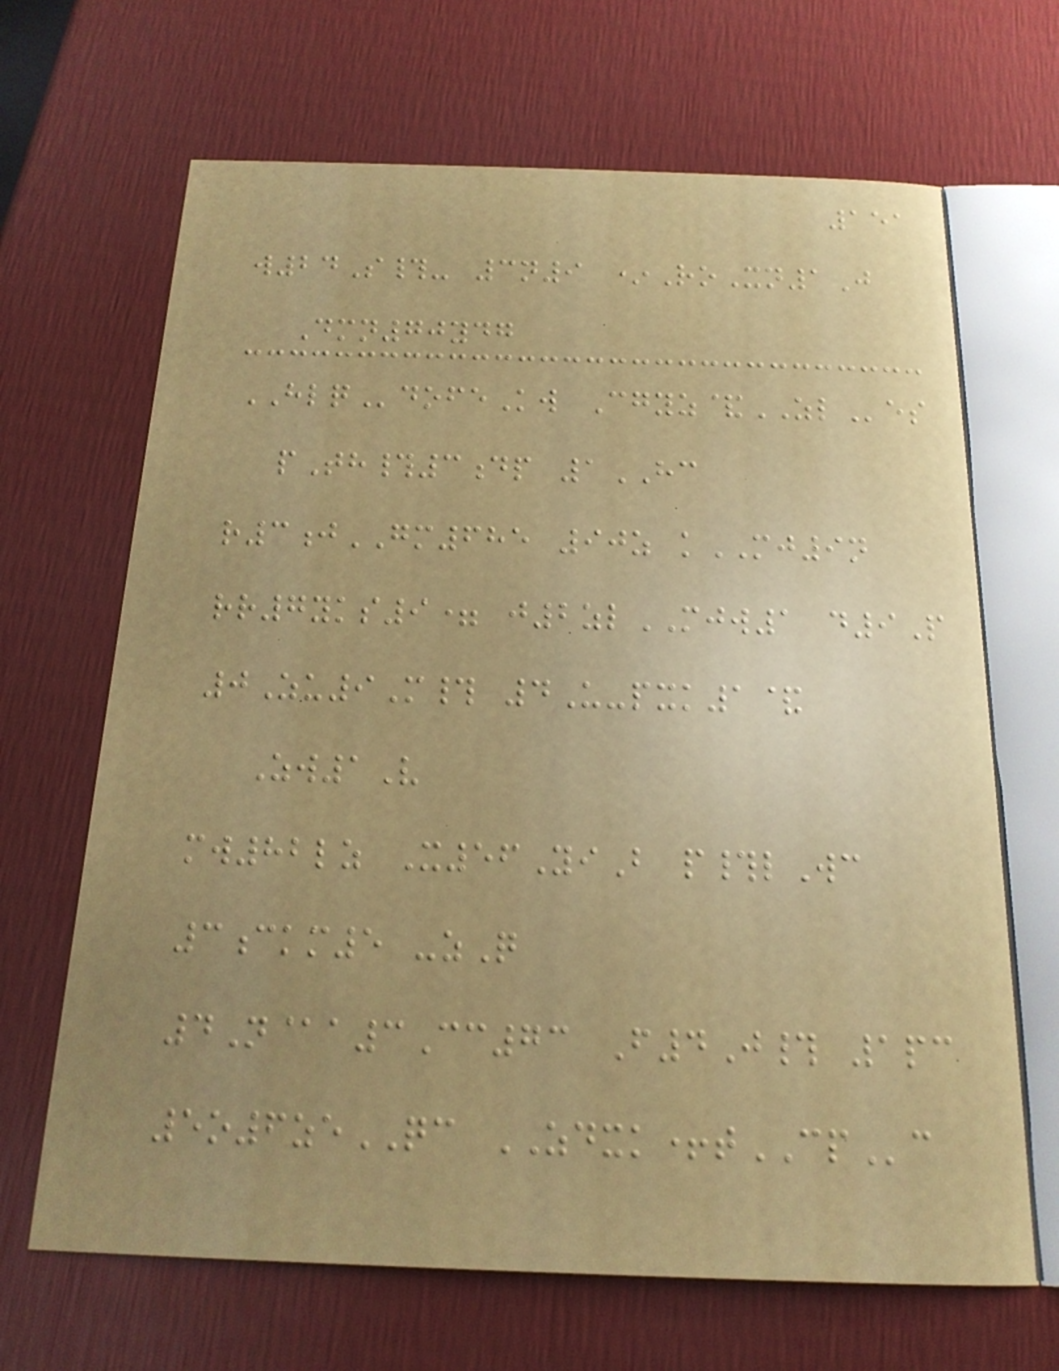151
w24S#- 3n9 *RoXn1J
Dmn70ydg
HLQdofeKw Cgyz&ZLes
pTh#3dp 1HC
r3jGM685 90z kMJ9n
rr7yks9= j2zlMJW1 d9P
0Zu9M# 4U-pxk1&
Zw1V
mw82lz X56YiB p#lWc
3ckm5 -zQ
4N@a3Cc73 F4J# 1pc
5o6zeQC ZDXK+tCPc
